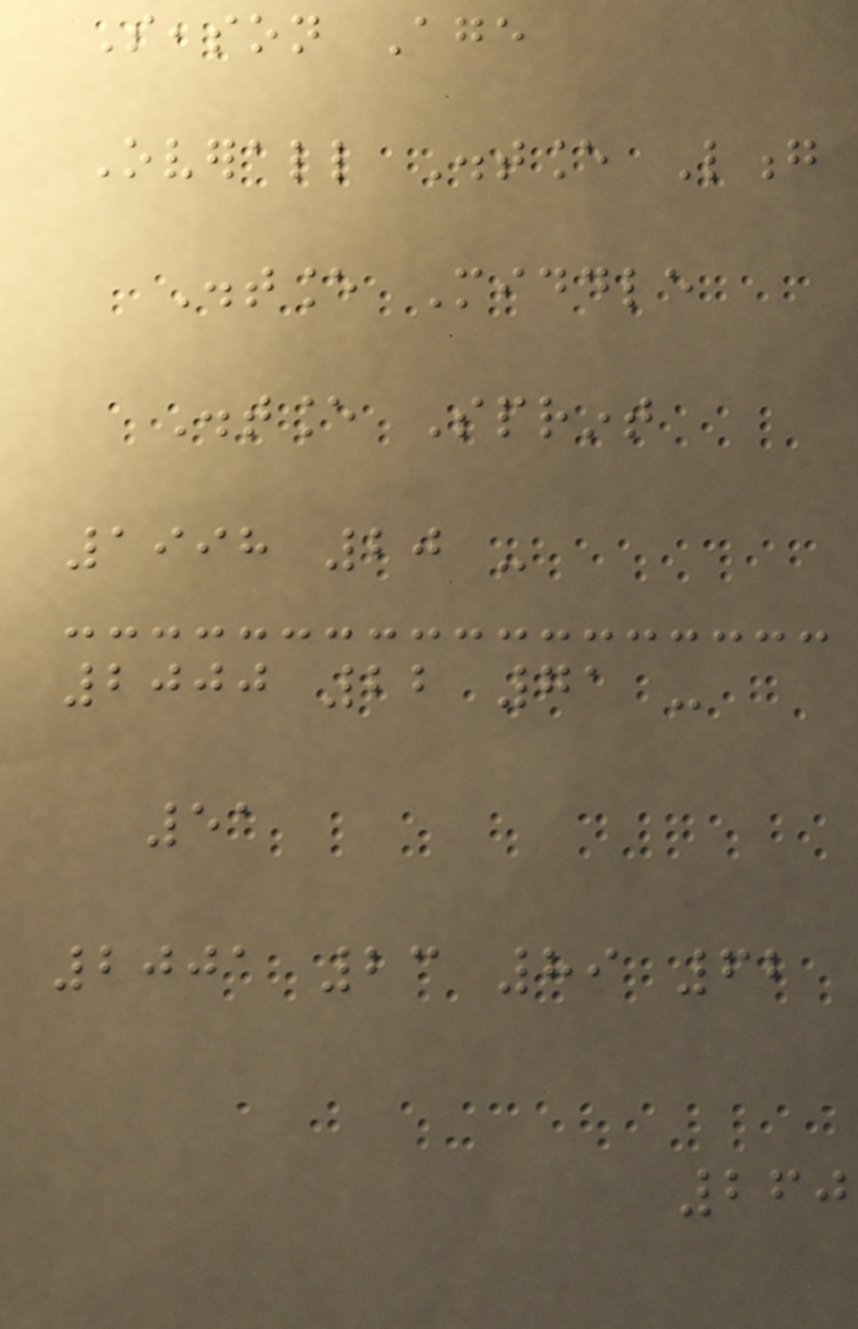Season Age
Overall Distance Long
Distance Middle
Distance Sprint
1998 20 -
2000 22 71 -
51
2001 23 89 62
260
